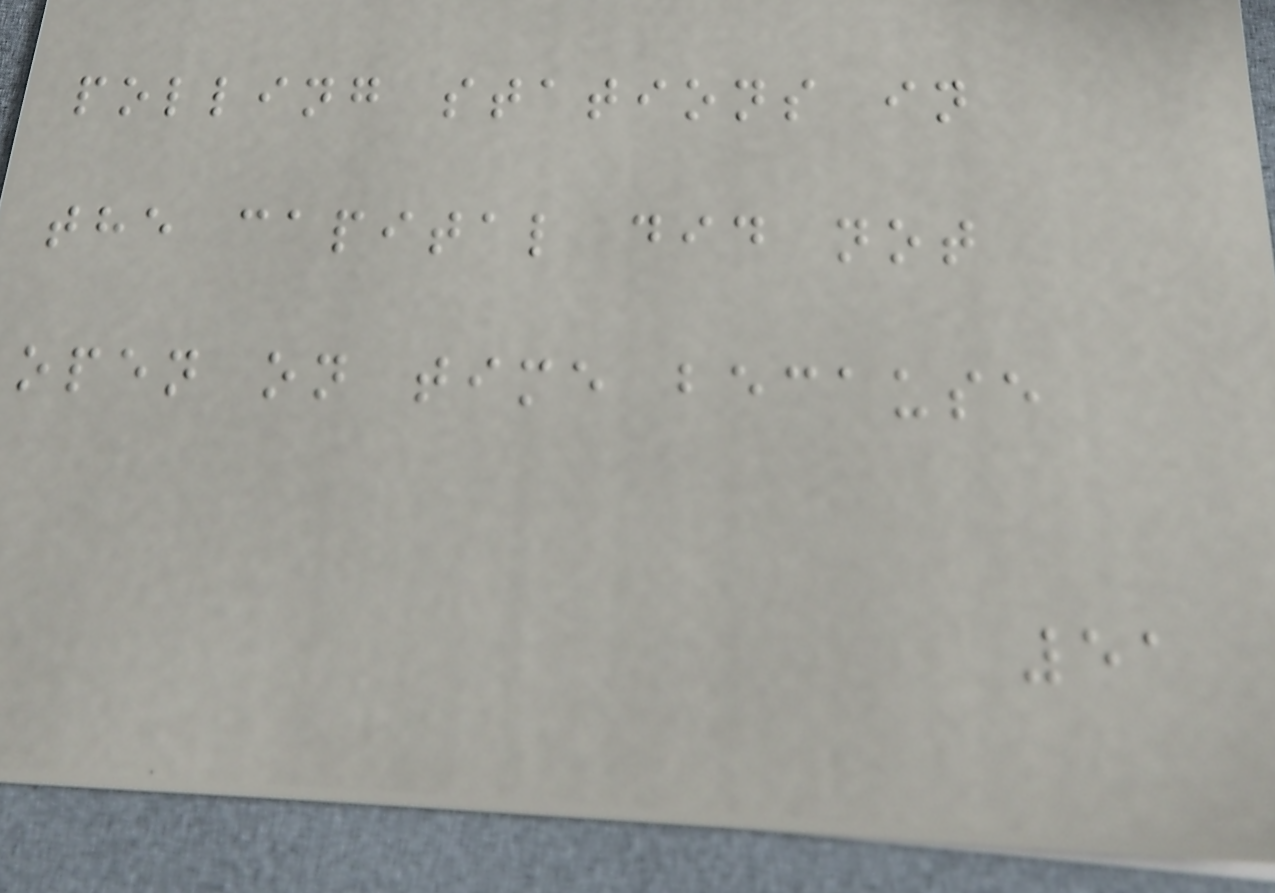polling stations in
the capital did not
open on time because
51
